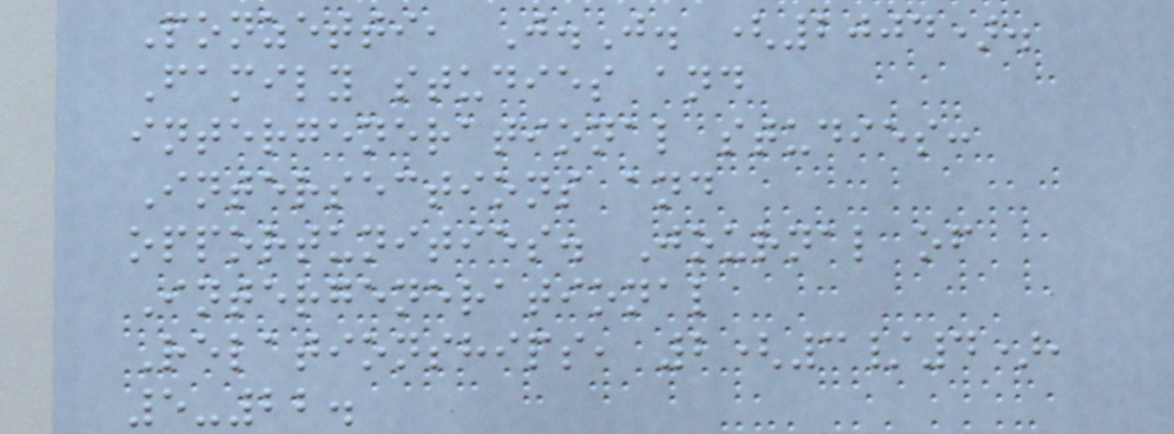Ponzetti, J.J. (2004).
Family studies and
intergenerational studies:
Intersections and
opportunities. Journal of
Intergenerational
Relationships, 2(3/4),
5-22.
